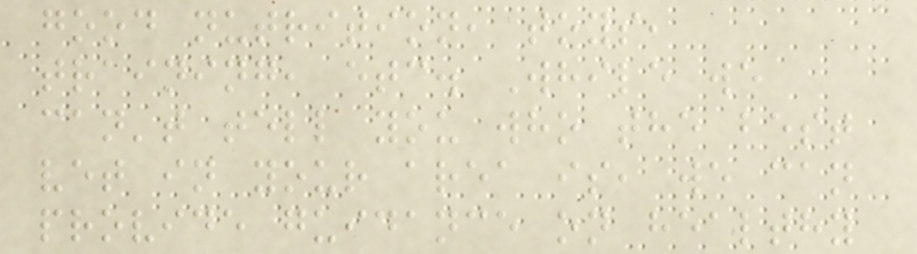good nutrition, toys,
training, etc. While we
can't tell you who the best
vet in your area is, we can
provide guidance on healthy
